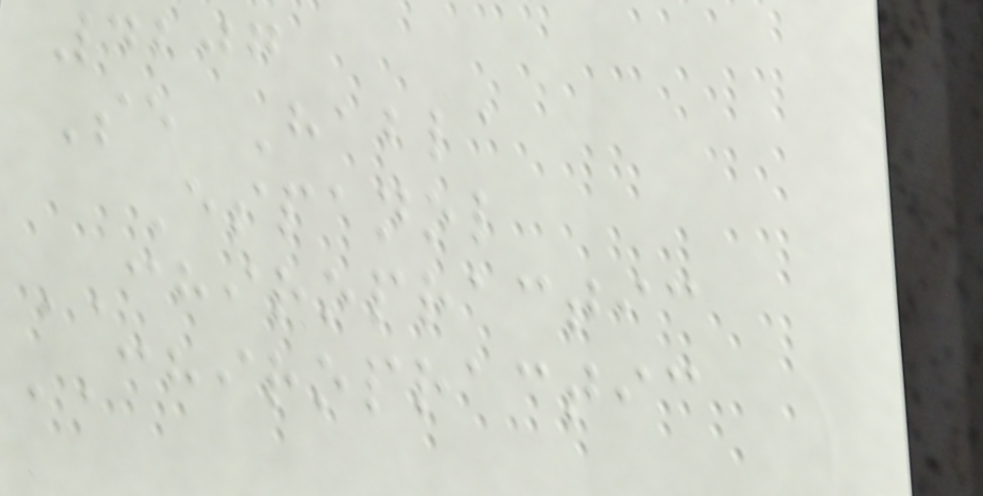4207
Se Habla
Espanol
CHIROPRACTIC
CHIROPRACTIC
